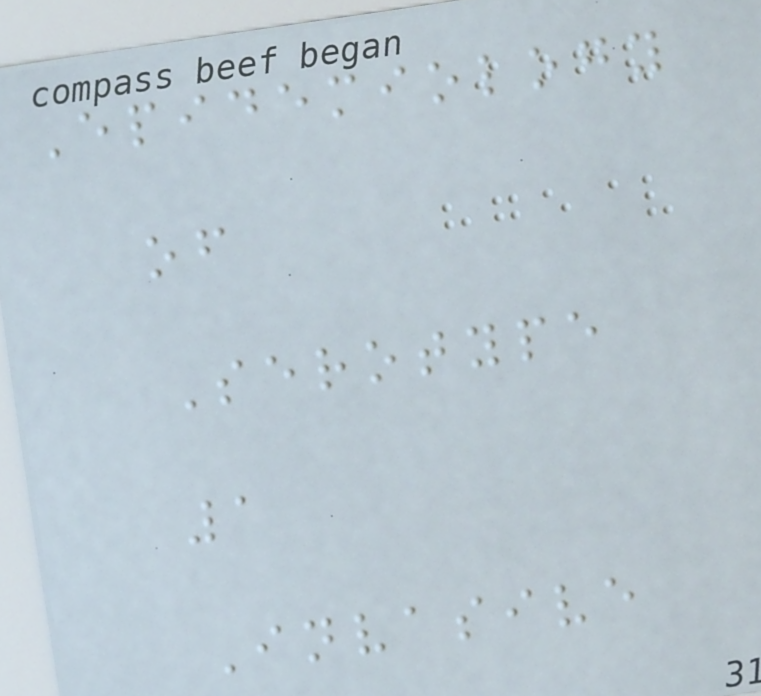Epidemiology
of
Serotype
1
Invasive
